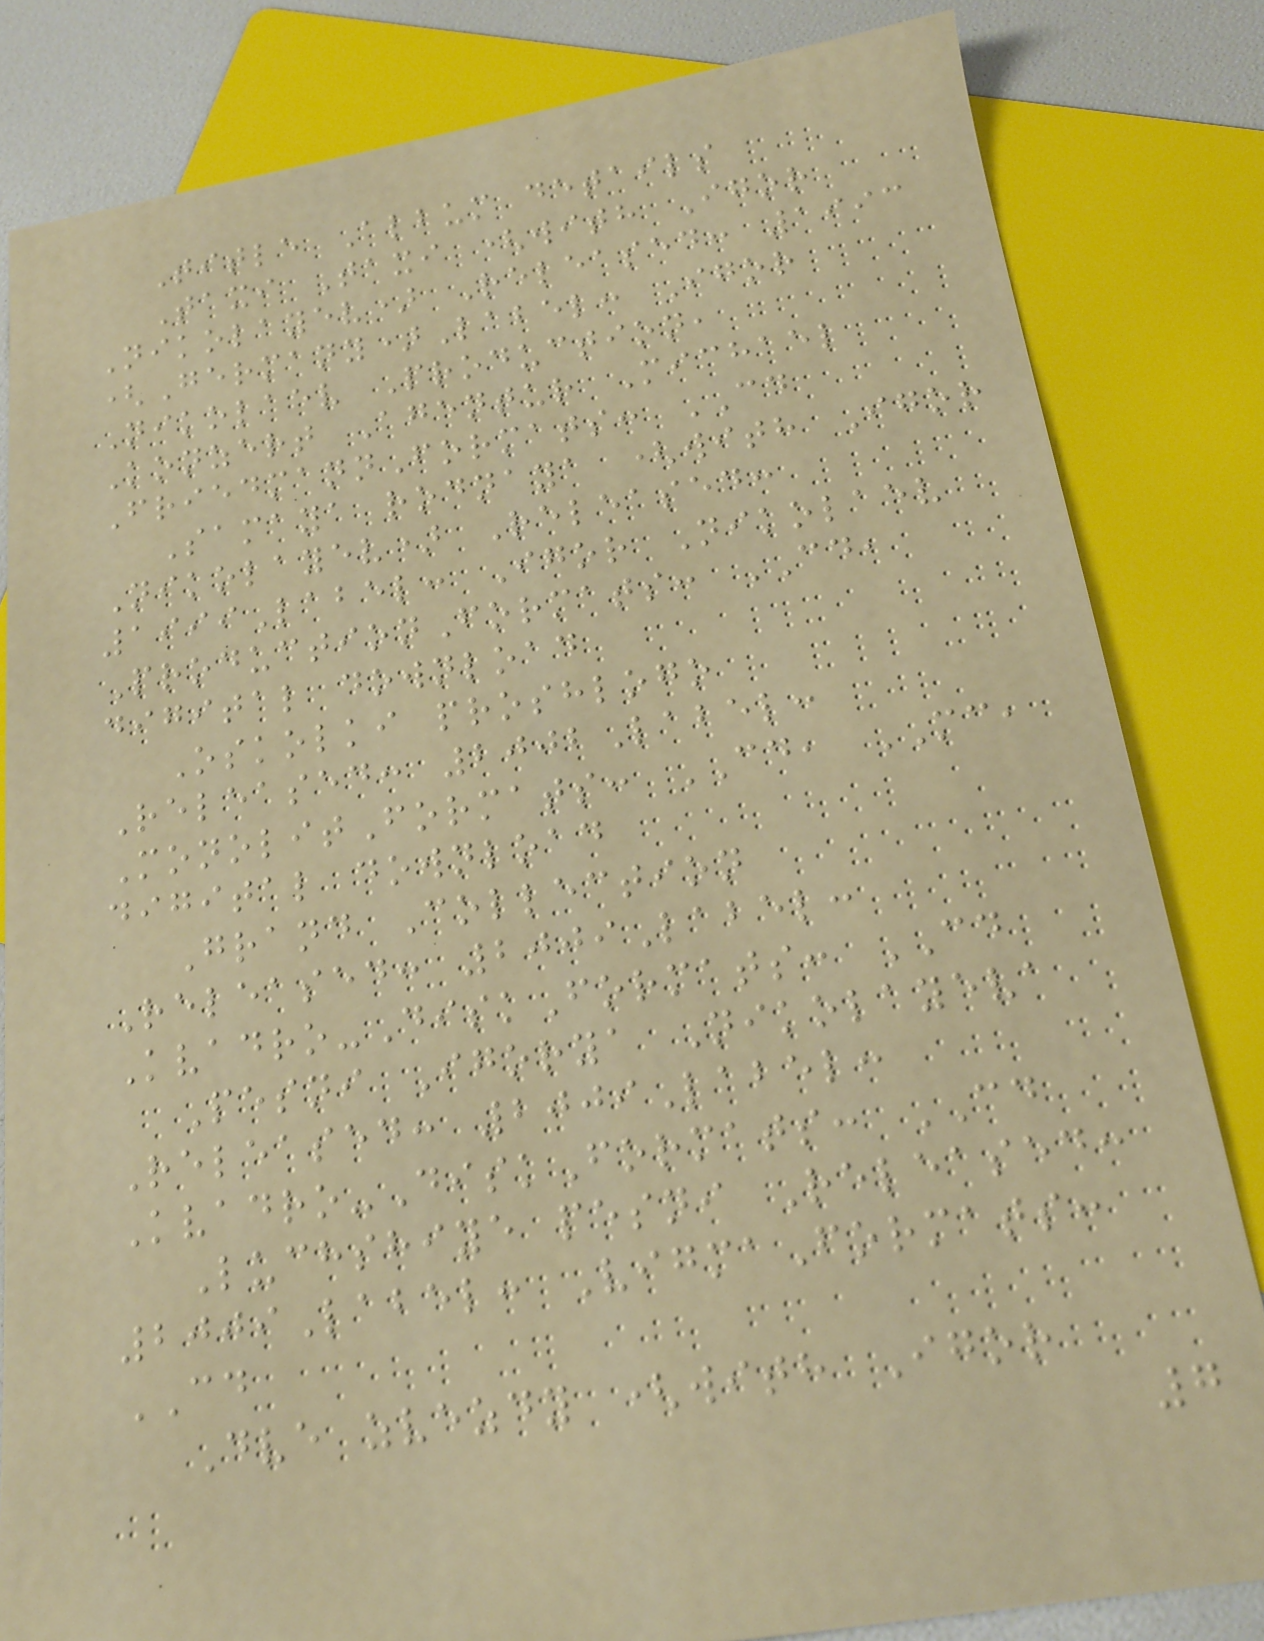Title Album details
Taxi Taxi (with Igor
Nikolayev) Released: 1993
(Germany)Label: Igor
Nikolaev Production,
Konzert Agentur Michael
FriedmannFormats: CD
Samaya rodnaya (with Igor
Nikolayev) Released:
1999Label: Igor Nikolaev
ProductionFormats: CD,
digital download
Oskolki proshlogo
Released: 2002Label:
MonolitFormats: CD, MC,
digital download
Grand Collection
Released: 2009Label:
Kvadro-DiskFormats: CD
Pesni Igorya Nikolayeva
Released: 2009Label:
Kvadro-DiskFormats: CD
Luchshiye pesni Released:
2009Label: VigmaFormats:
CD
Dve zvezdy (with Igor
7
